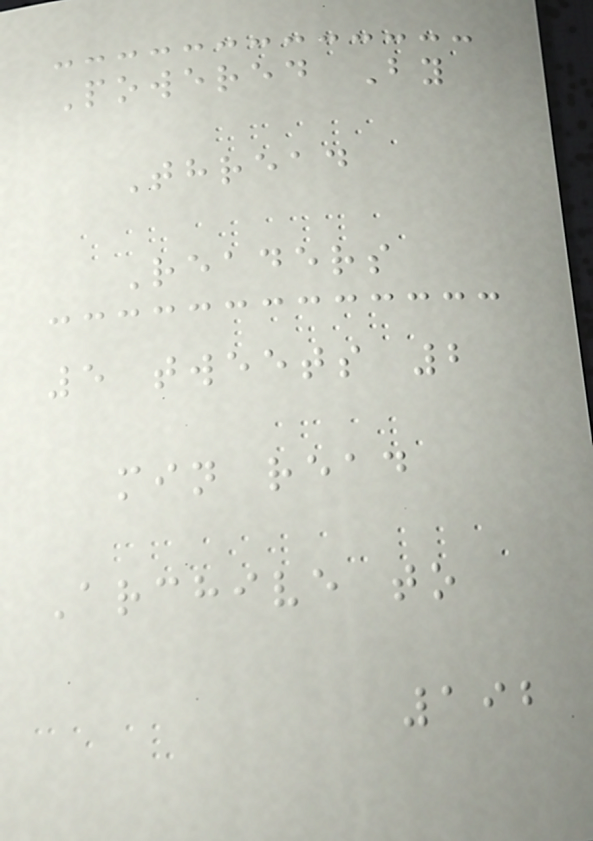Powered By
Thread
Readers
5 tweets 2
min read
Archive to
192
